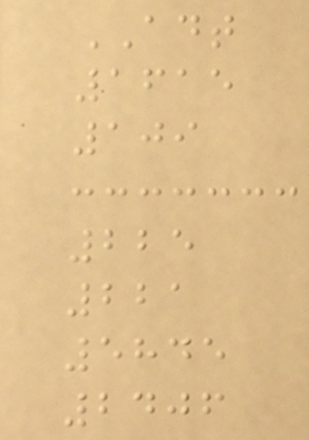ADT
1615
109
225
221
5845
2406
